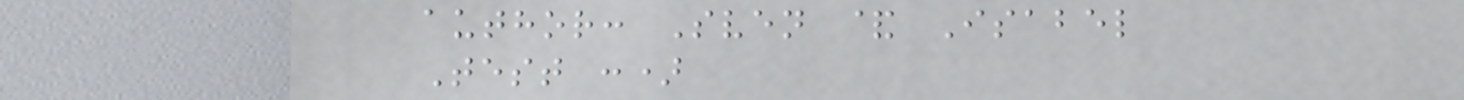author: Sven & Isabel
Test :)
